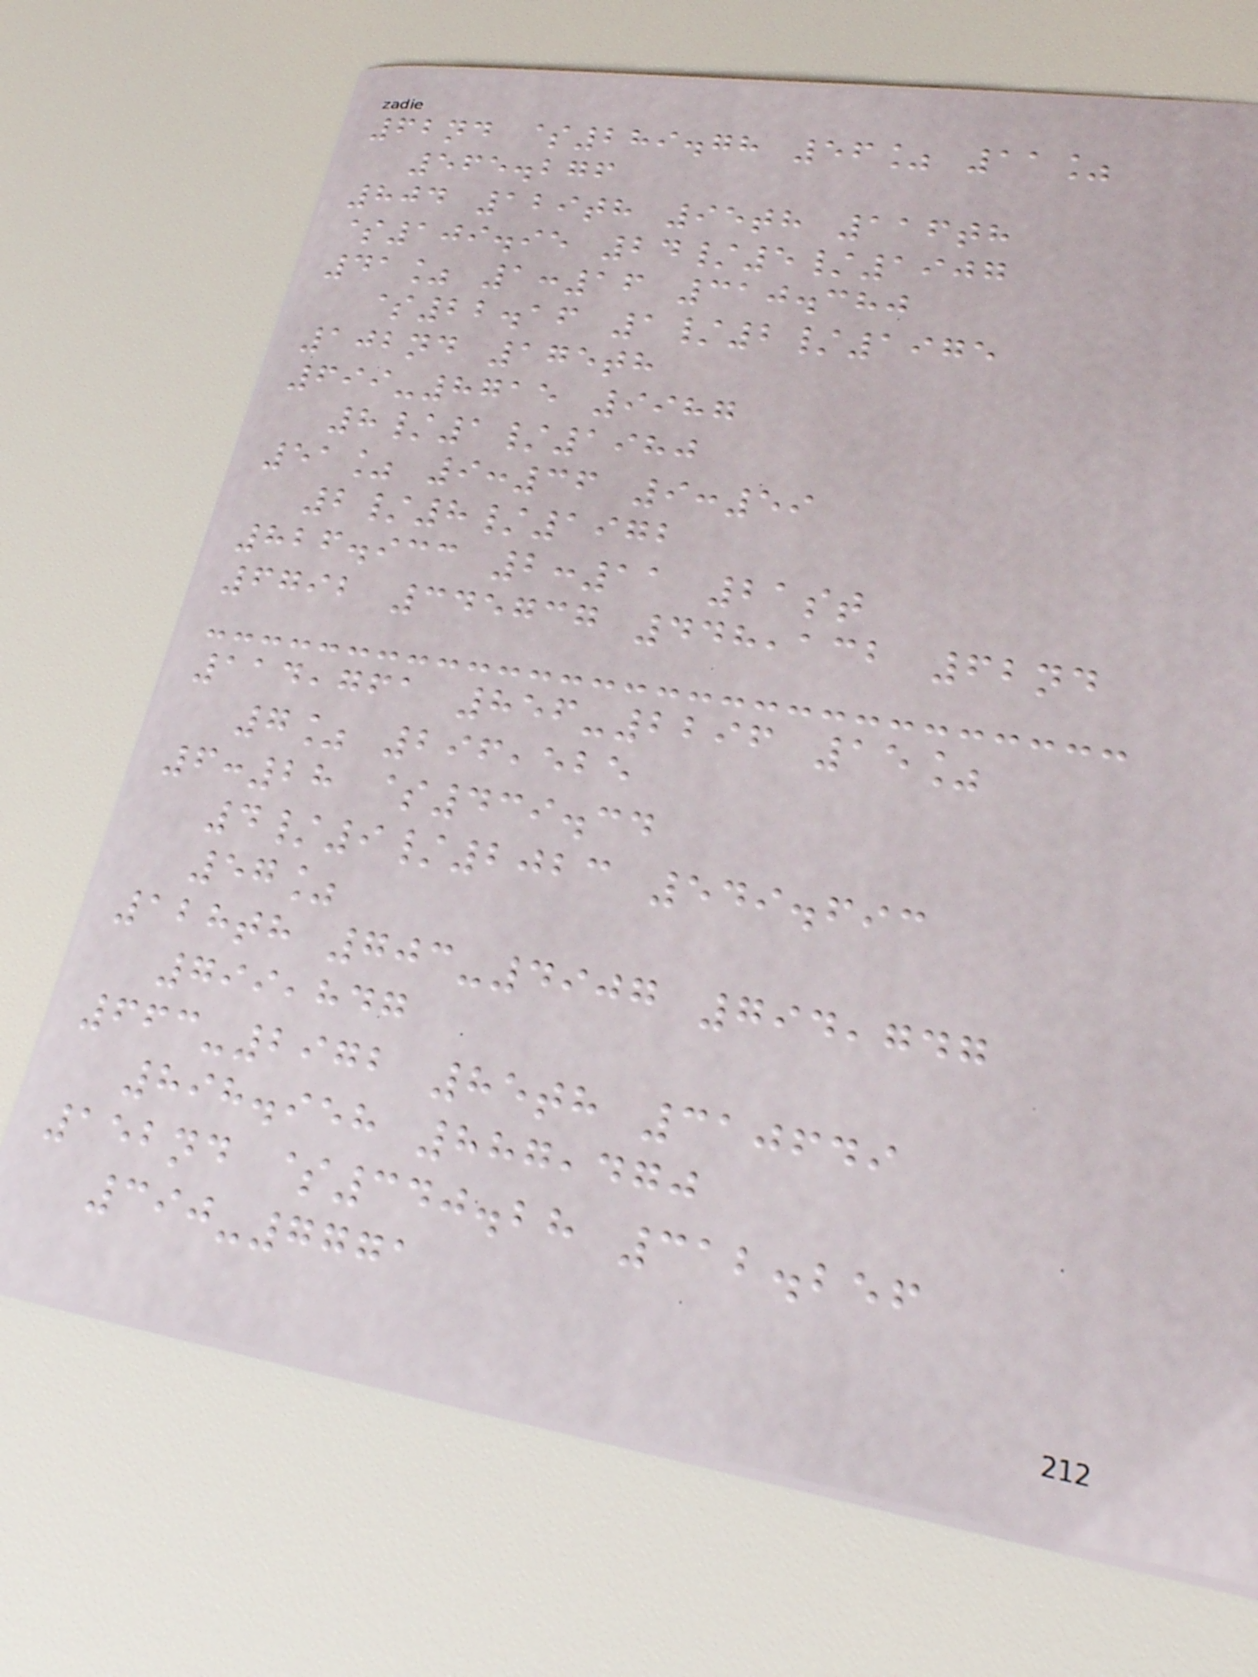62nd $289.78 56% 11%
565.276
804 129th 95th 116th
$109.95 24/5/1907
41% 1:16 310.380
$22.16 1/2/1975
102nd 175th
699-8715 9987
8/1/1980
51% 9:36 9:59
2/8/1972
826.933 2:11 21st
6792 345737 448,132 62nd
114,761 856-2296 15%
7% 296,525
6:28 $439.34
4/9/2023 549.693
57%
128th 703-4907 794,747
799,847
663-2972 85th 310649
898.958 887,470
152nd $340.28 312.256
390-7771
